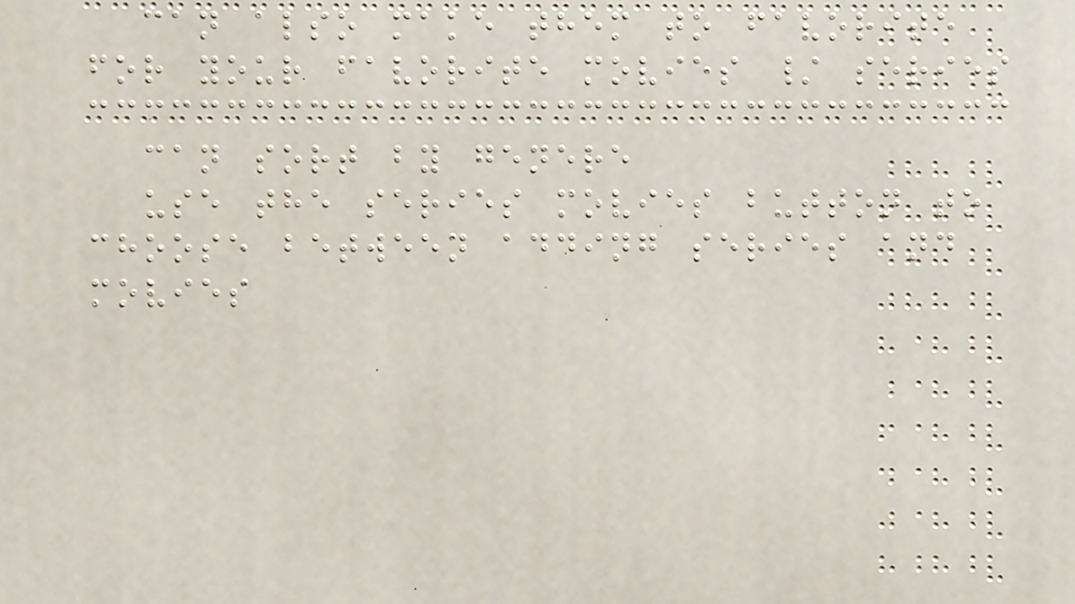can also make them to favorite
for your favorite movies / series
can sort by genere
use the series movies button to
choose between adding series and
movies
